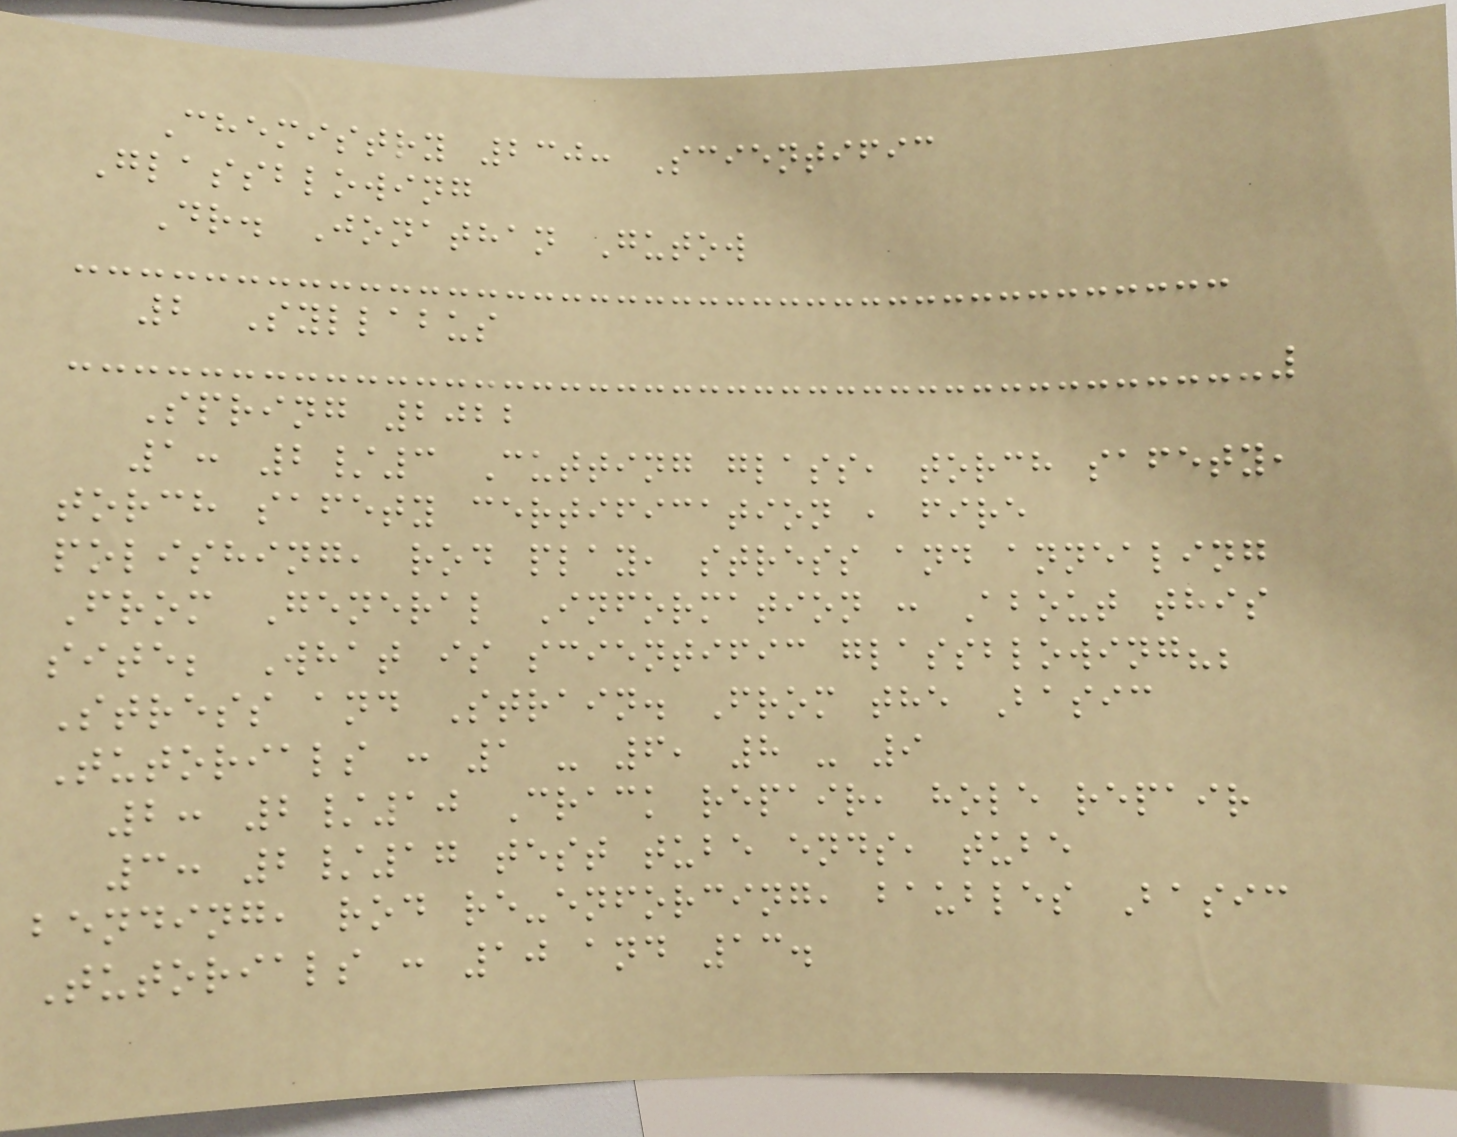Chemistry 230: Scientific
Glassblowing
Dr. Jonathan Gutow
2 Syllabus
Spring 2022
1: 2/3 Cutting glass, torch safety,
torch safety certification , fire
polishing, rod play, stress and annealing
From General Information : About this
site; What is scientific glassblowing?;
Stress and Strain. From the Basic
Tutorials : 1 - 6, 8 - 9
2: 2/10 Crack repair, hole repair
3: 2/17 test tube ends, tube
bending, rod re-enforcing, baubles Basic
Tutorials : 10 and 13.
